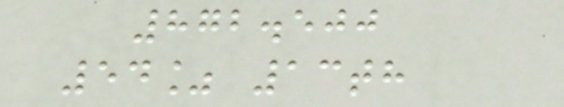872.500
54% 13th
